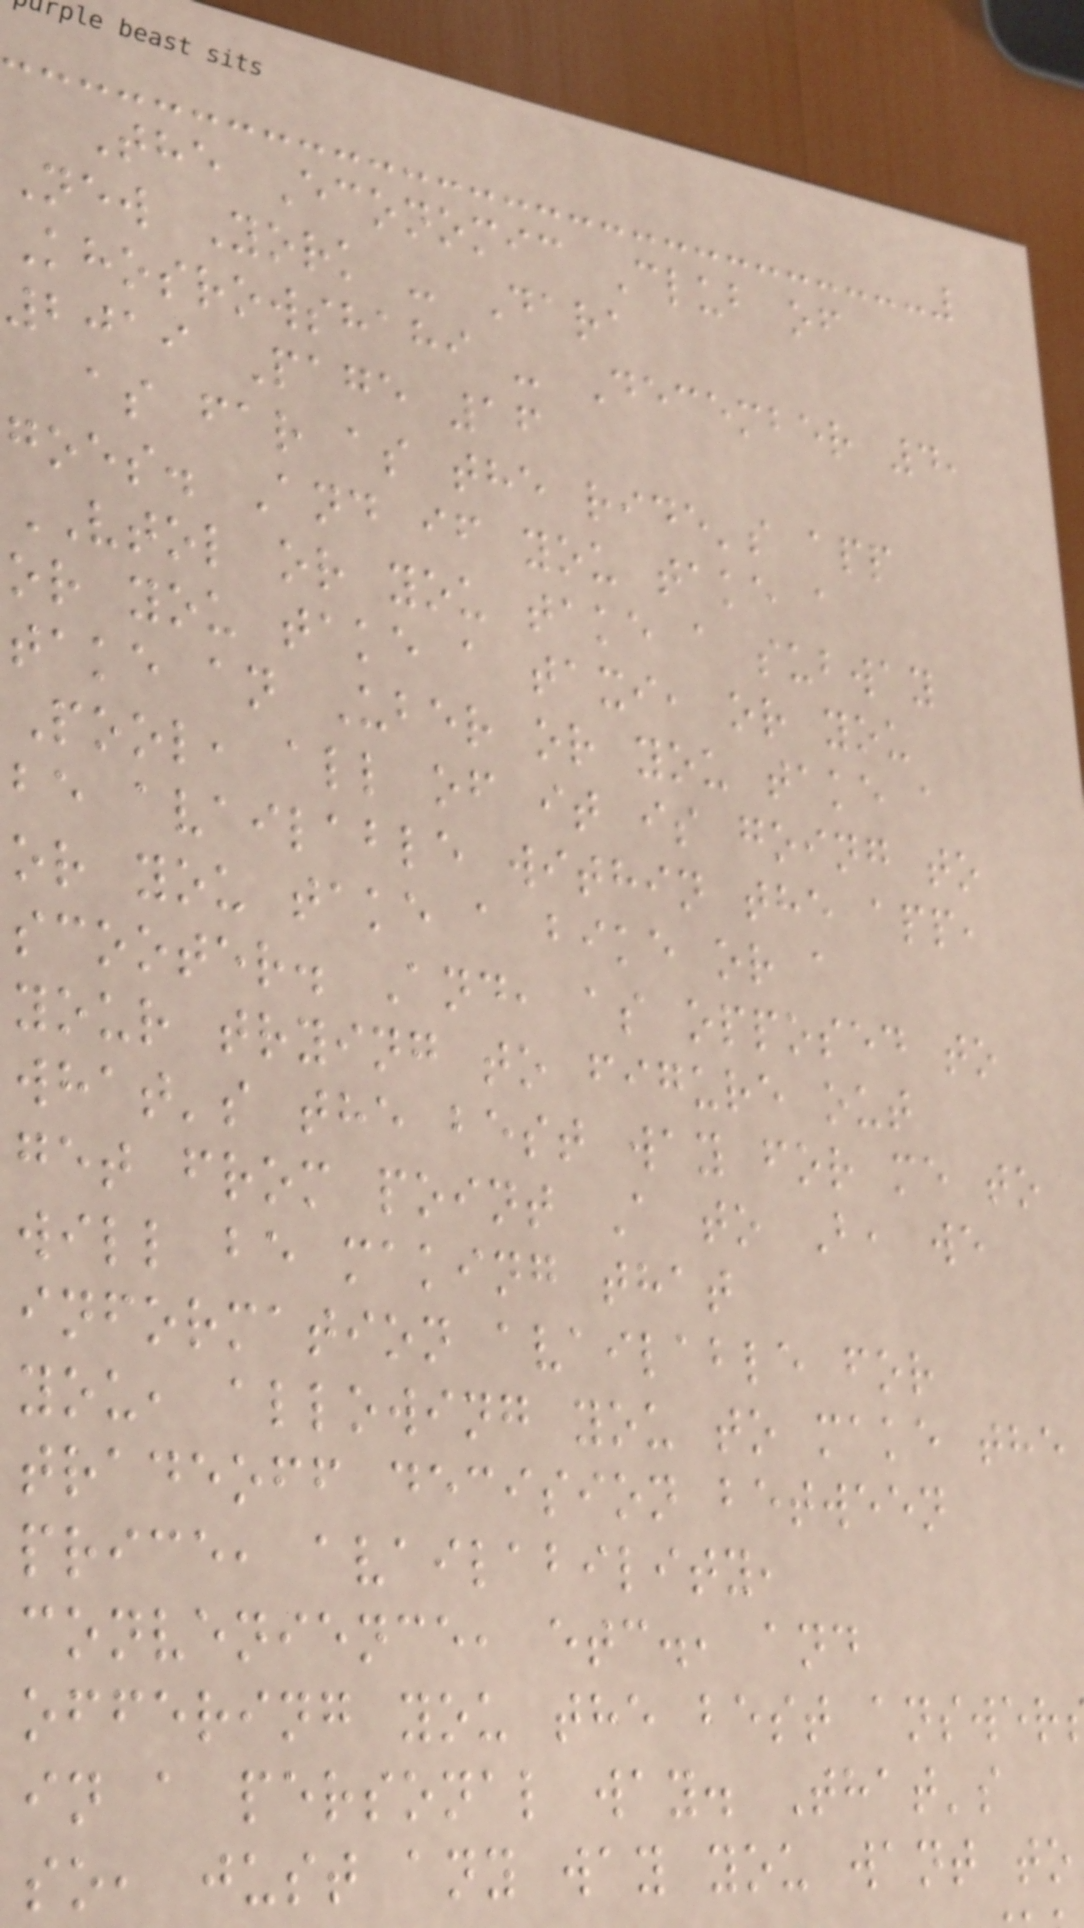The Economic Club of
New York - Dara
Khosrowshahi - December 4,
2019 Page 16
as far as the ride's app
goes. And if you take a
VTOL or you take a subway
or you take a taxi, or you
take an Uber or you take a
Pool, all of it is going to
be available within the app,
or you take a bike or a
scooter. And, as opposed to
your trying to figure out
what's the best way for me to
get from point A to B, we
will be making that
information available for
you, allowing you to make the
tradeoff decision between
price, availability,
convenience, etc., and
offering you the best answer
in a personal way. That's
so, just any way you want to
